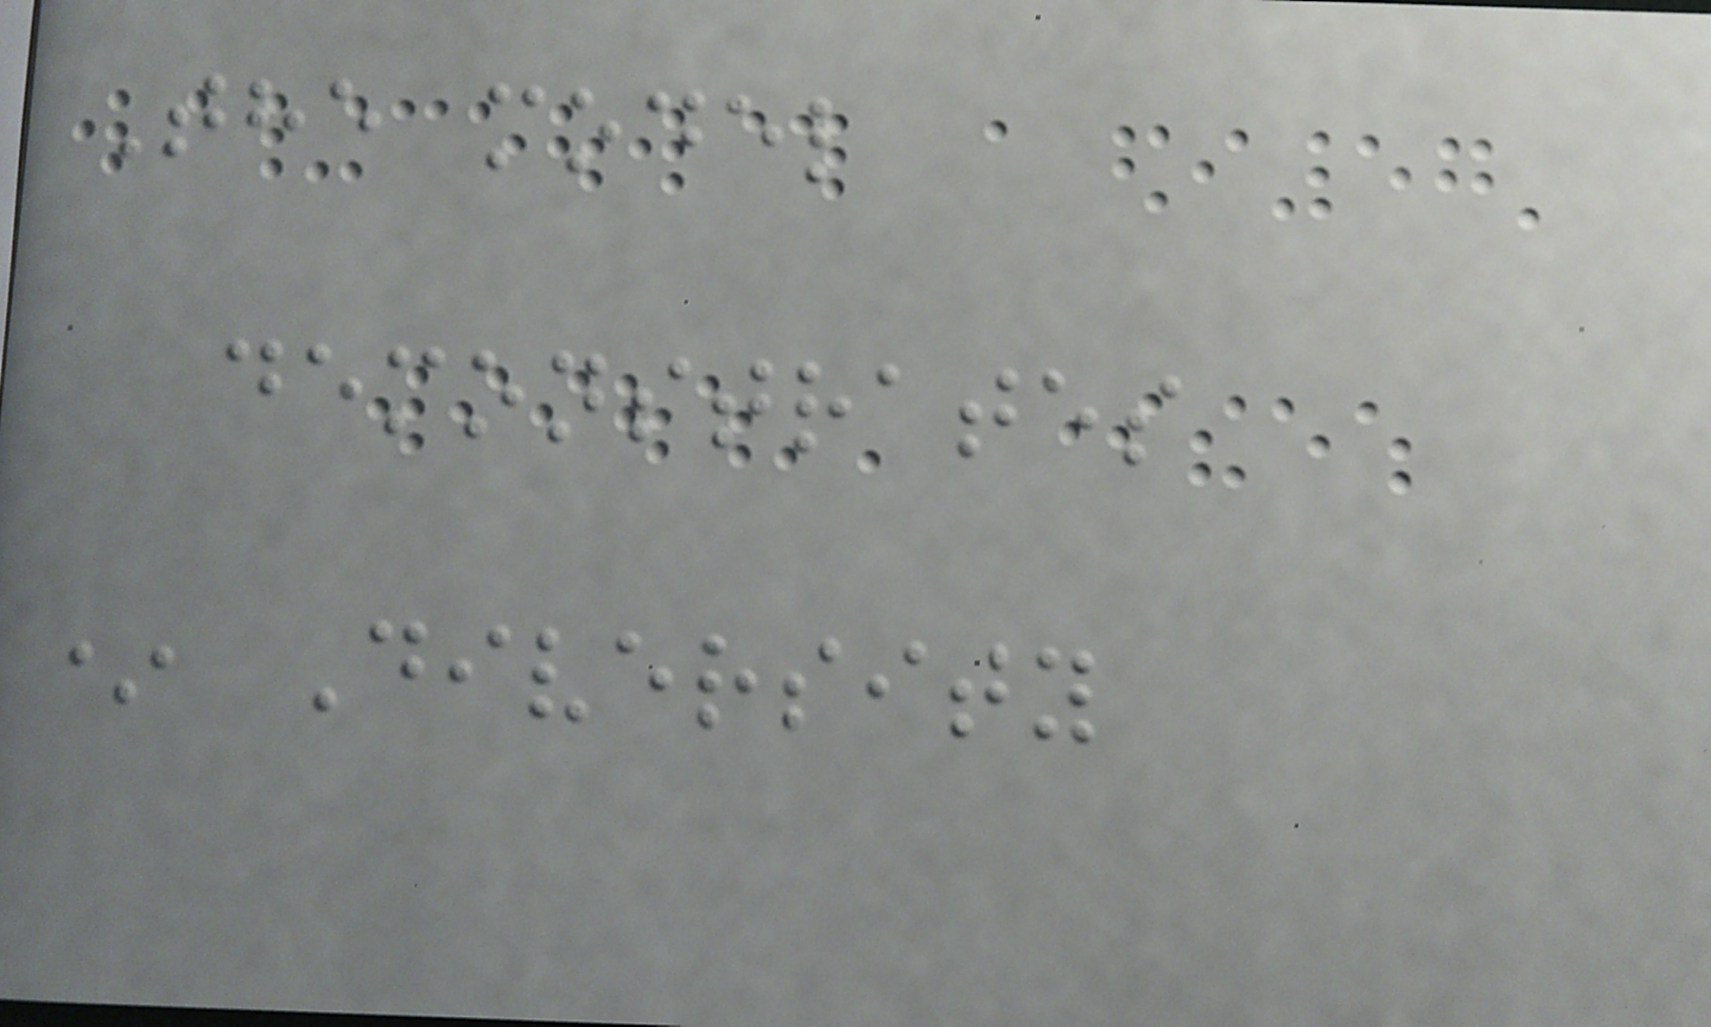The model
demonstrates
* Diversity
